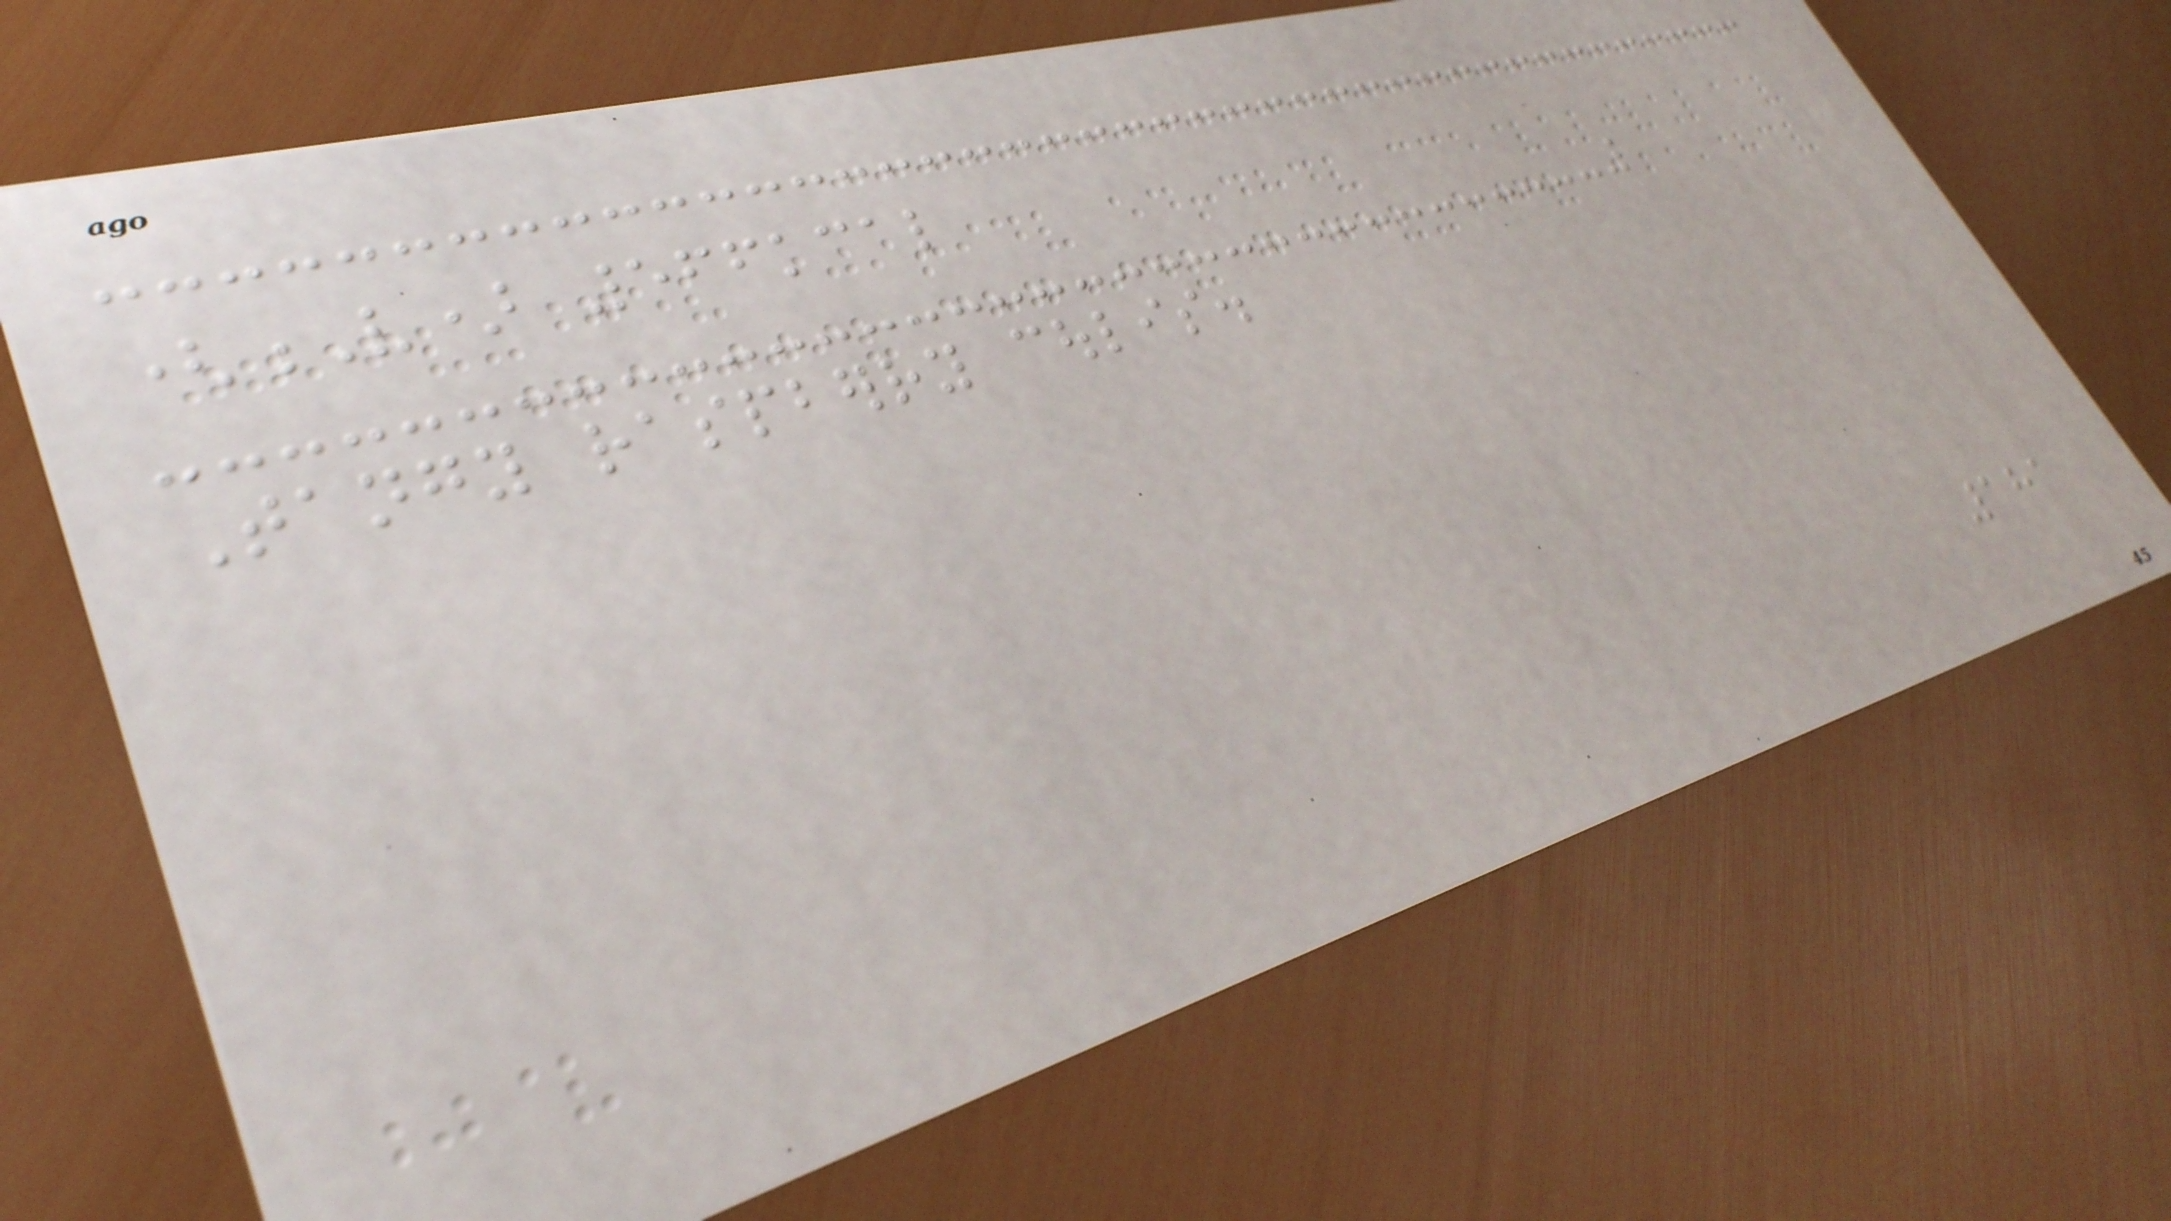(V) 566kcal
Tangy raspberry coulis.
181
